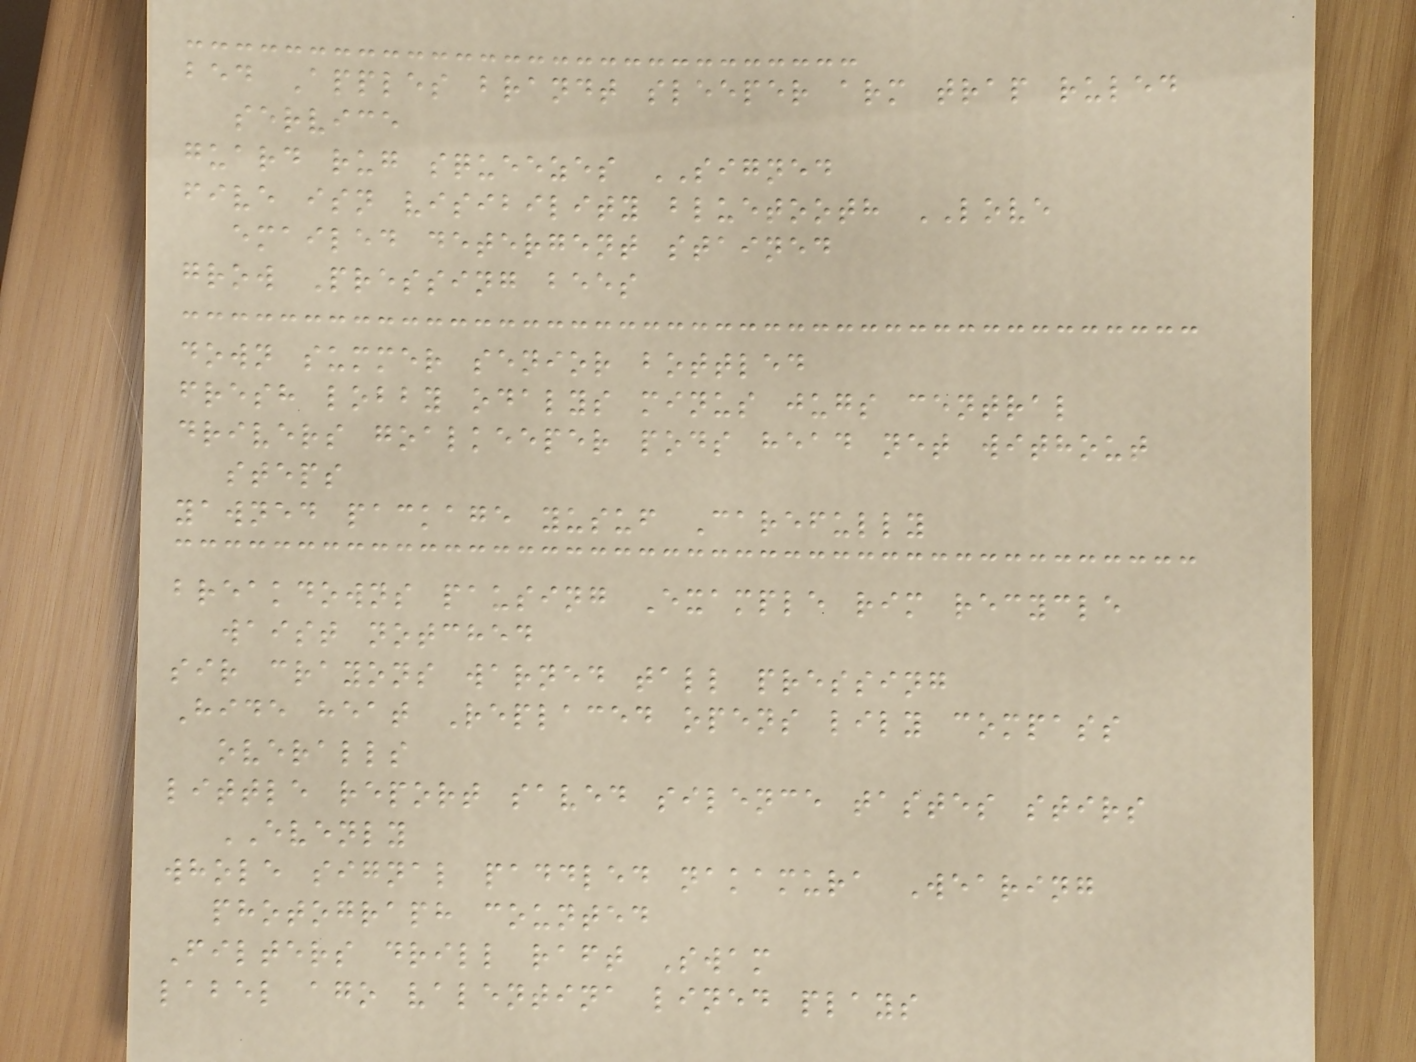bed Apples brandt sleeper arm trap ruled
service
guard rug squeezes SIGNED
five isn visibility bluetooth LOVE
emailed detergent stained
grow Pressing bees
down summer senior bottled
fresh lobby odalys minus jugs central
drivers goalkeeper pods head net without
steps
yawned package yusuf Carefully
breakdowns pausing Example rim recycle
waist notched
sir crayons warned tall pressing
Hide heat Replaced opens lily compass
overalls
little report saved silence tastes stirs
EVENLY
whole signal paddled nakamura Wearing
photograph counted
Filters drill raft Swam
label ago valentina lined plays
